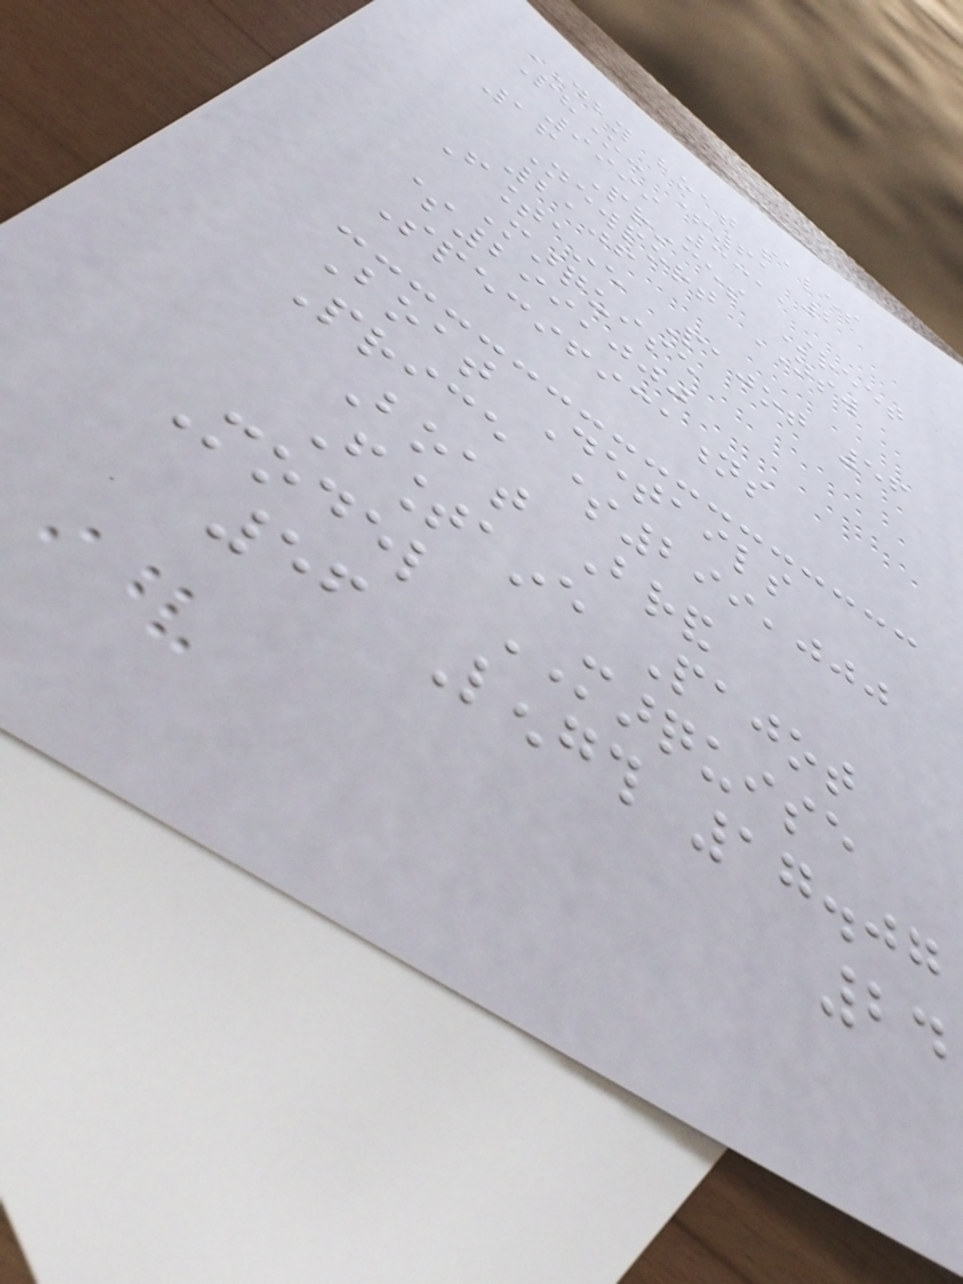DBY boat sales
Phone: +61 2
9999 3311
16 Princes Street
Newport NSW
2106
Fountaine Pajot 56
Marquise
$299,000
Specifications
Boat Details
Price $299,000
Boat Brand
Fountaine Pajot
Model MARQUISE
56 Length 17.07
24
